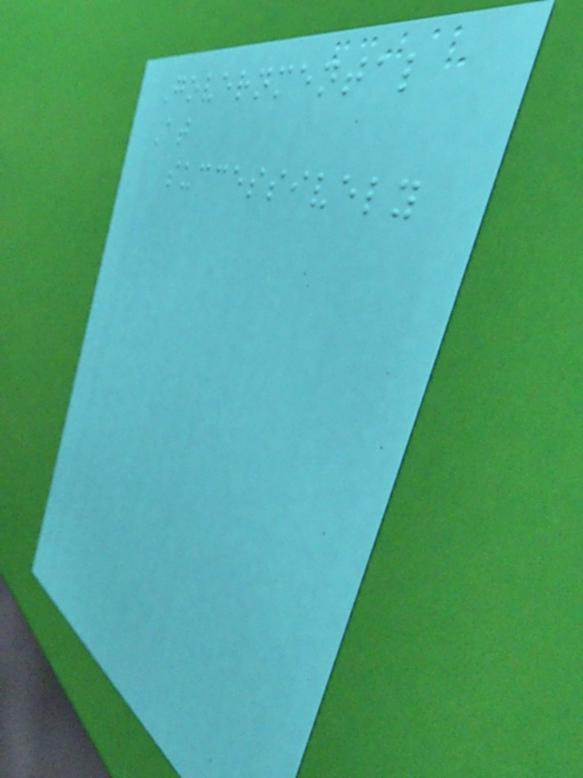Governmental
At
successively
